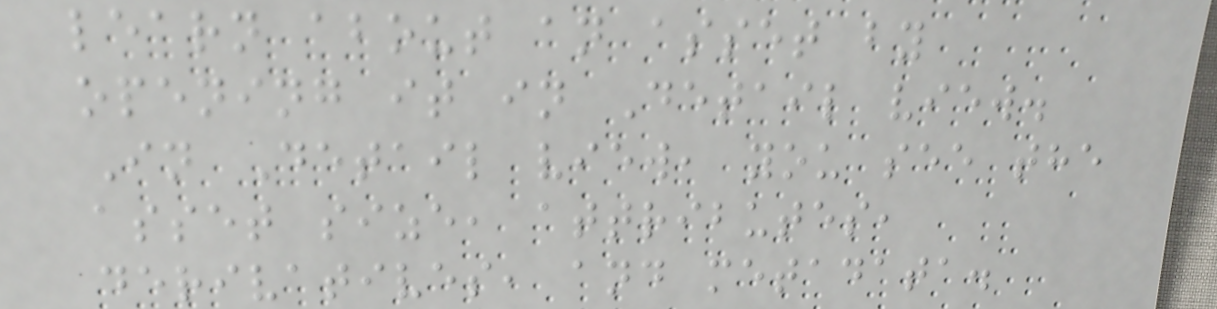learn about an asset by
opening it in Detail view.
In Detail view, you see the
asset size, attributes,
derivatives, and metadata.
